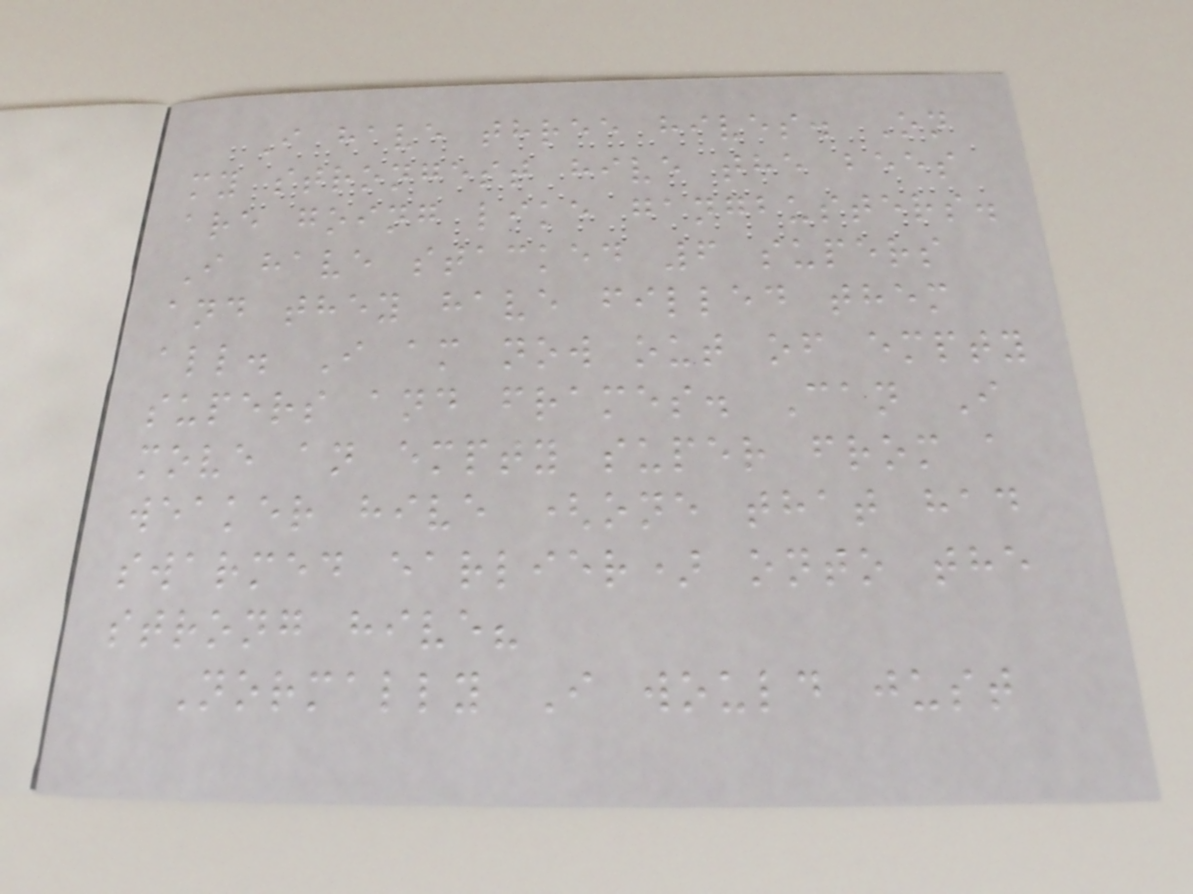I have three hives. On
my strongest hive the bees
are going like gangbusters.
I have stacked 6 supers
and they have filled them
all. I am now out of empty
supers and frames. Can I
move an empty super from a
weaker hive (one that had
swarmed earlier) onto the
strong hive?
Normally I would just
